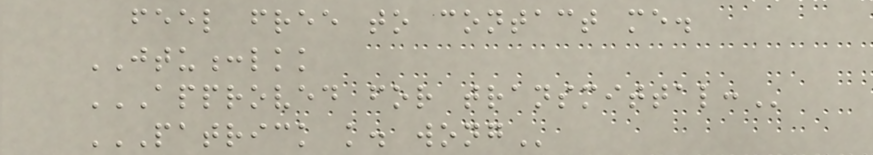feel free to contact me.
JTU:lkk
APPROVED FOR TRANSMITTAL:
PATRICK K. WONG
